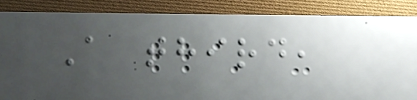A third,
